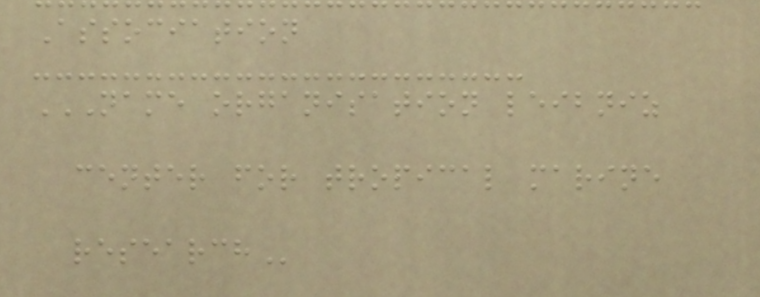Association
NAME ORGANISATION LEIBNIZ
CENTER FOR TROPICAL MARINE
RESEARCH
